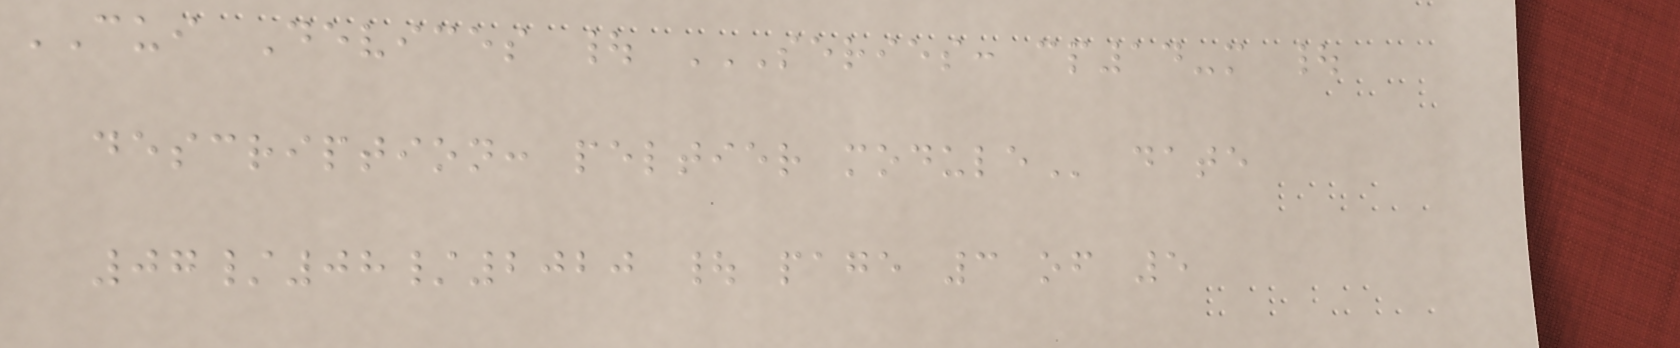CUI Devices | SERIES: CP14-M |
DESCRIPTION: PELTIER MODULE date
07/08/2020 | page 3 of 5
